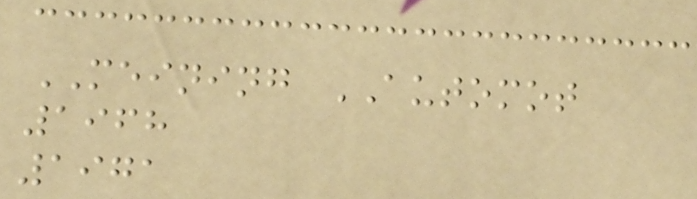MEINING AUTOMOT
1968
1971
